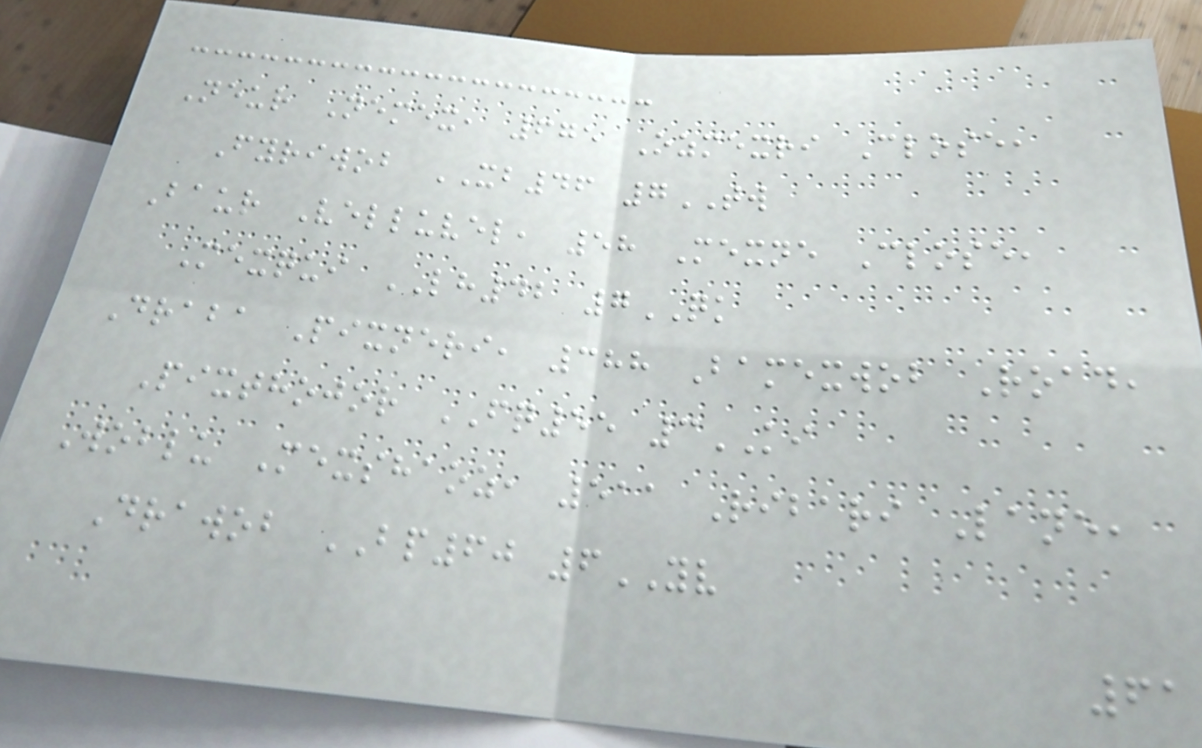Neur Nemex, 675 Ozmexri Close,
Fyriwob XB46 7TW
Baur Velluvel, 58 Mexne Close,
Mexqui LH42 7QK
Draba Pixneri, 388 Bamexwob Road,
Pixthojor FQ55 3KI
Woblu Mexshaoz, 511 Ribari Lane,
Drawob BP60 6YV
61
